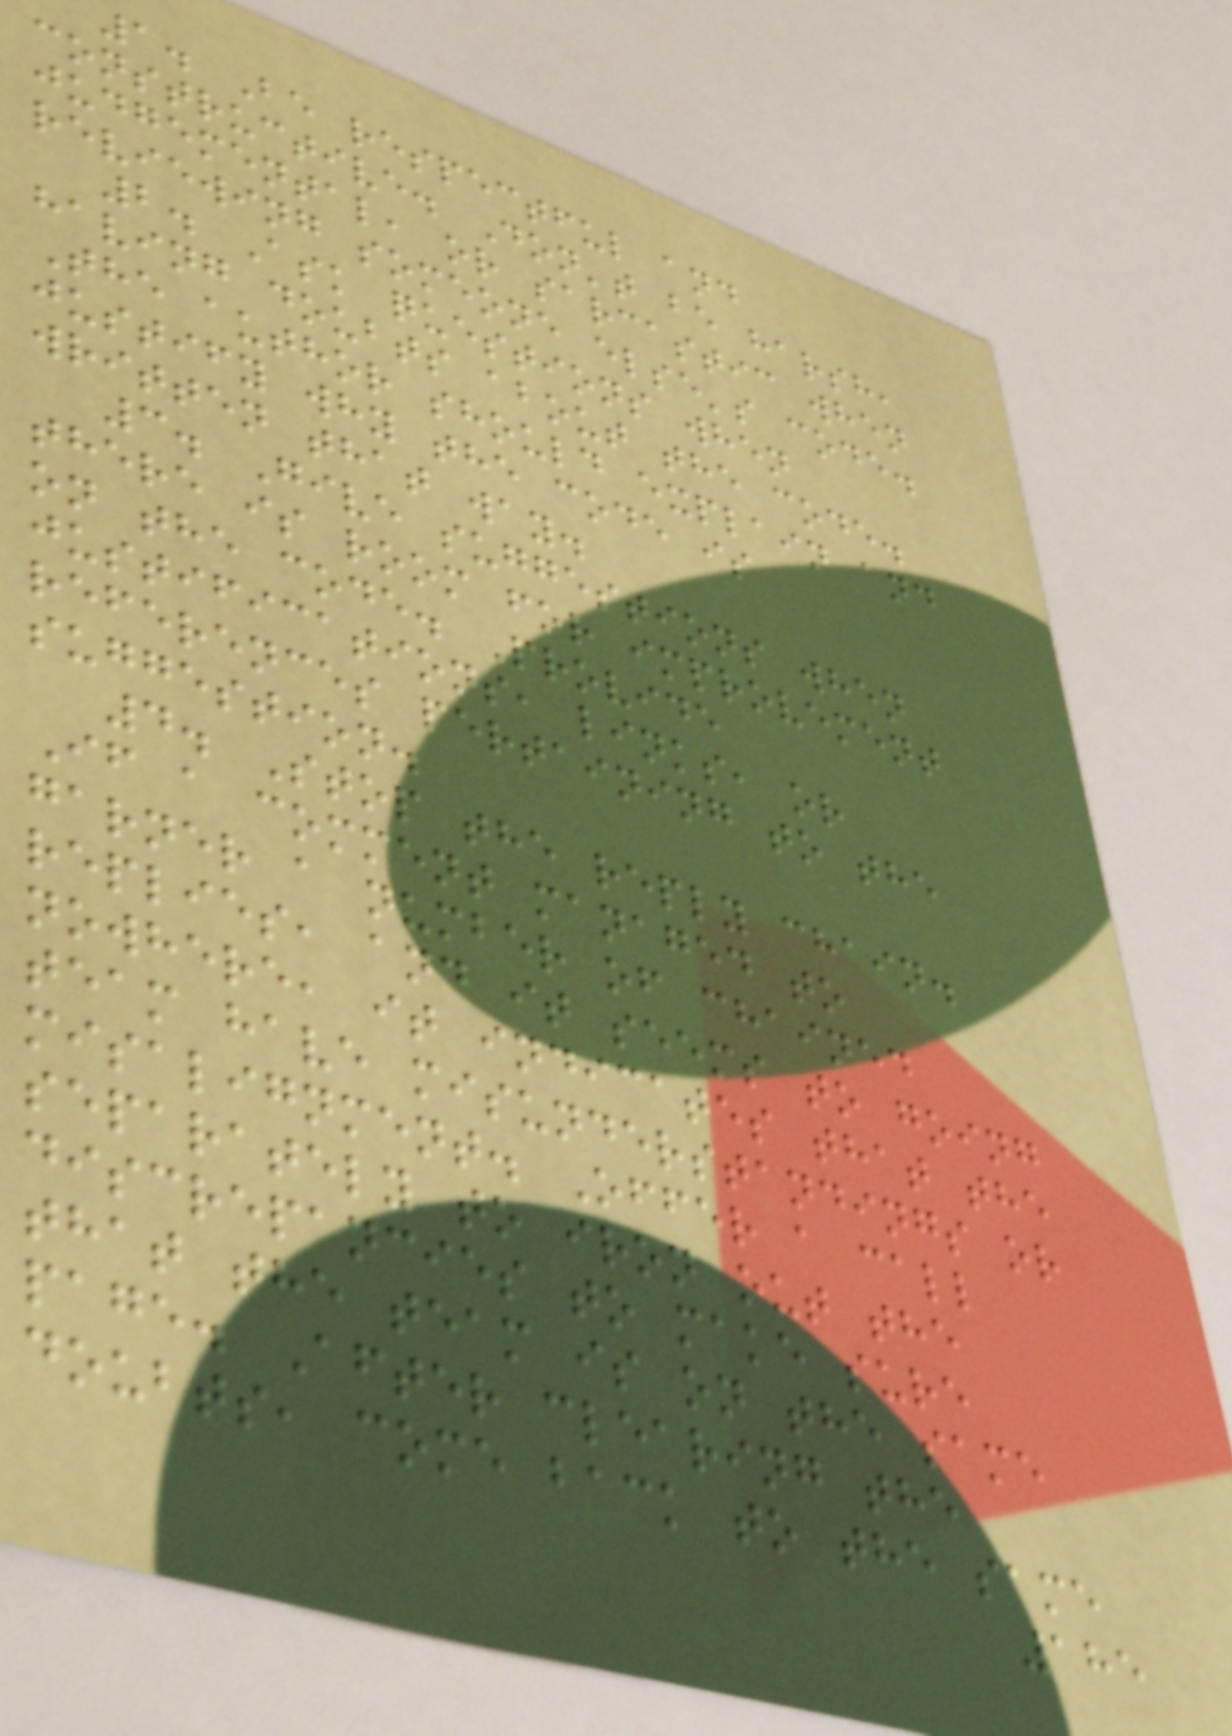1. Be respectful and
constructive. Don't be harsh,
judgemental, or sarcastic when
reviewing someone else's code.
2. Ask questions when
having doubts about the code.
The author should explain and
justify why the code is
written that way.
3. Give suggestions when
there is room for improvement
on the code. Provide
justifications, links, or
references pertaining to the
suggestion.
4. Stop the reply chain.
If a comment managed to
garner a number of chained
replies, and it seems to going
nowhere, it indicates that the
team have misunderstandings or
misalignment. Offer a call
separately to iron out the
discrepancies to make sure
that the team is on the same
page. After clearing the
doubts, come back to the same
185
